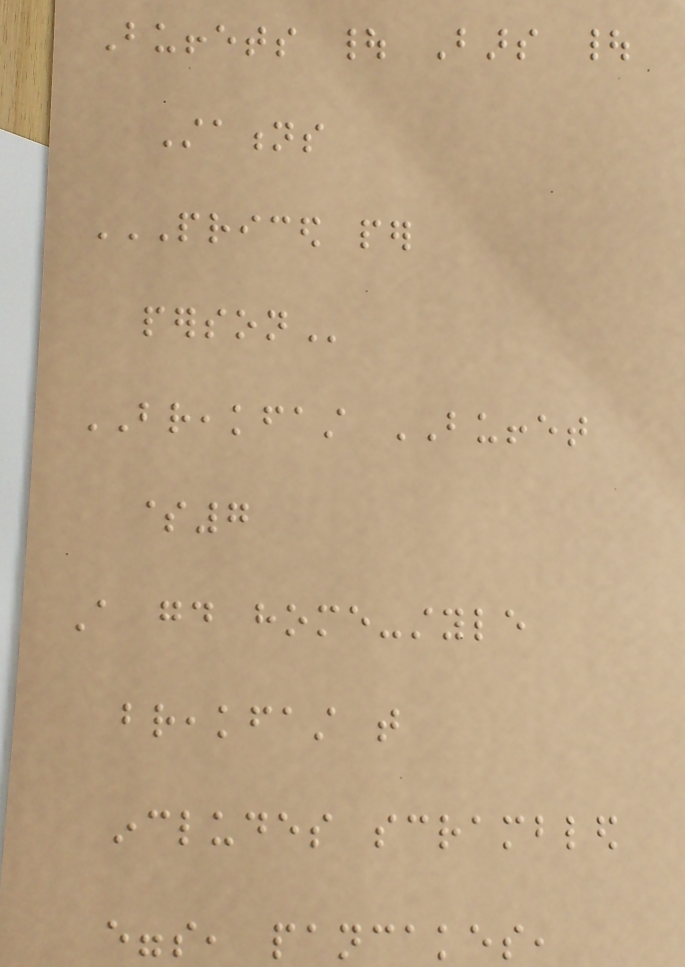Buffets | Bars |
Stations
PRICED PER
PERSON
BREAKFAST BUFFET
$7
A good home-style
breakfast that
includes scrambled
eggs, pancakes,
